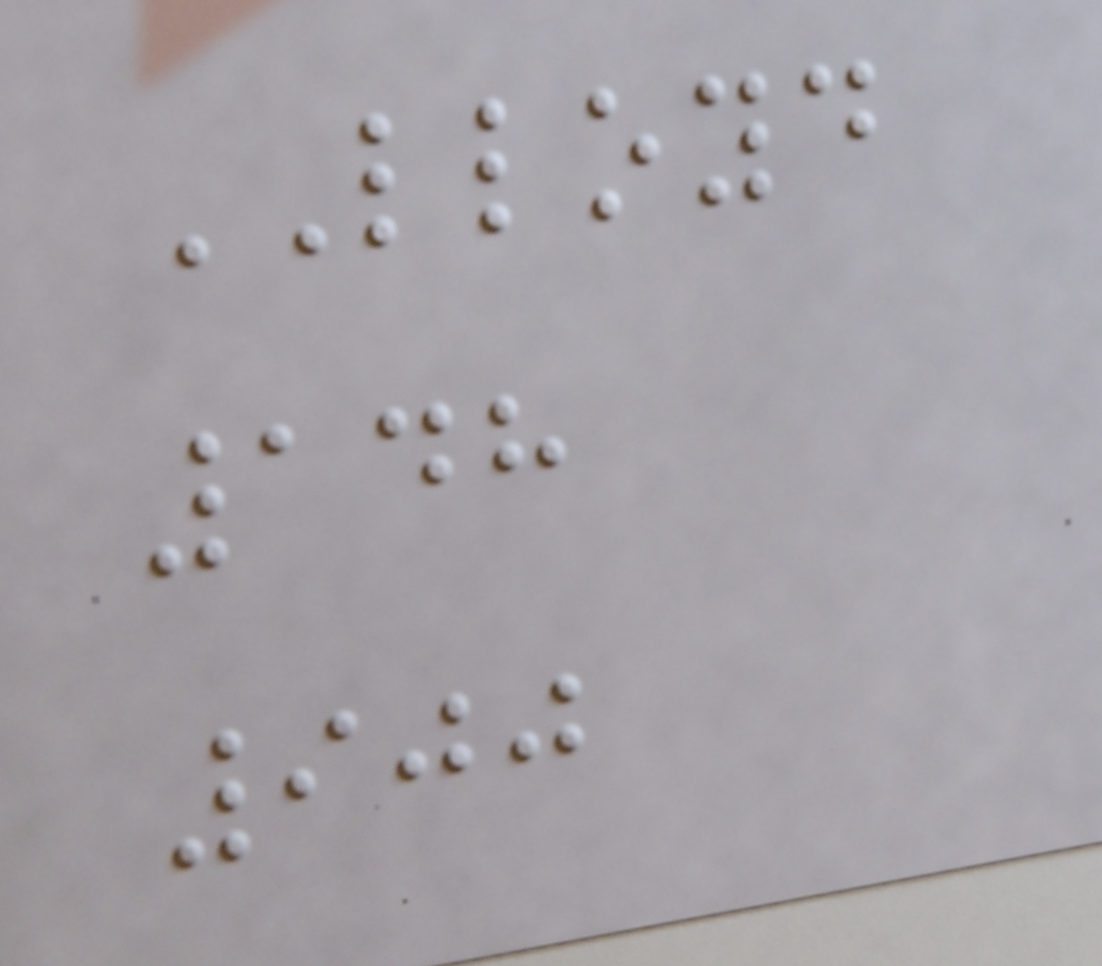LLOYD
148
900
